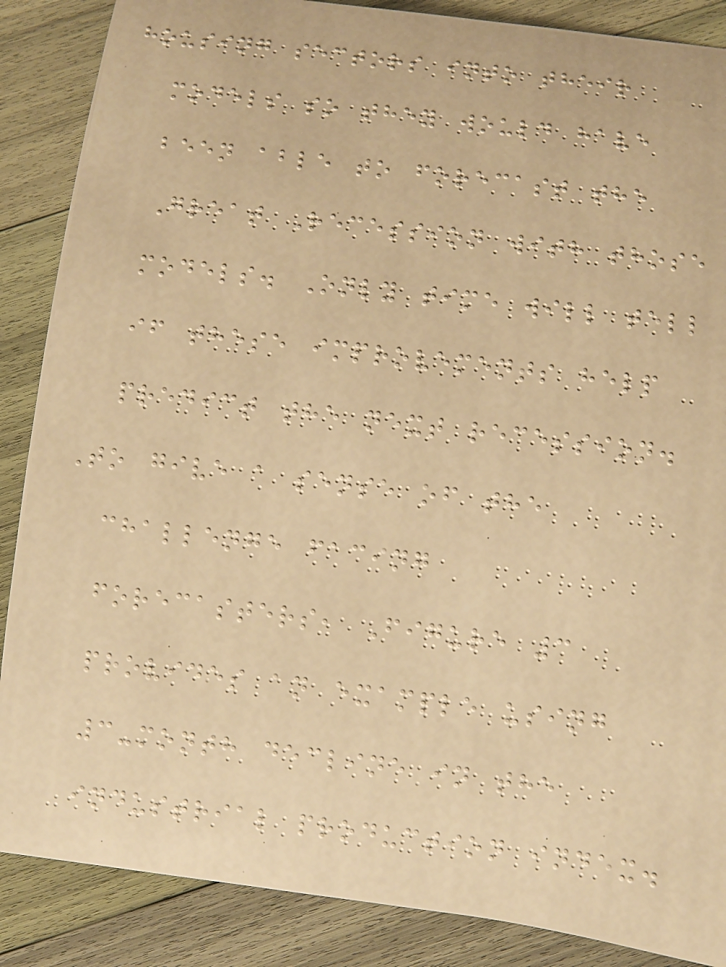housing sectors into their
models so they would have
been able to forecast the
Great Recession with those
models. Only time will tell
if these improvements help
predict the next recession.
To give a sense of the
challenge facing
forecasters, Figure 3
provides an example using
3-month decline in the
industrial production index.
